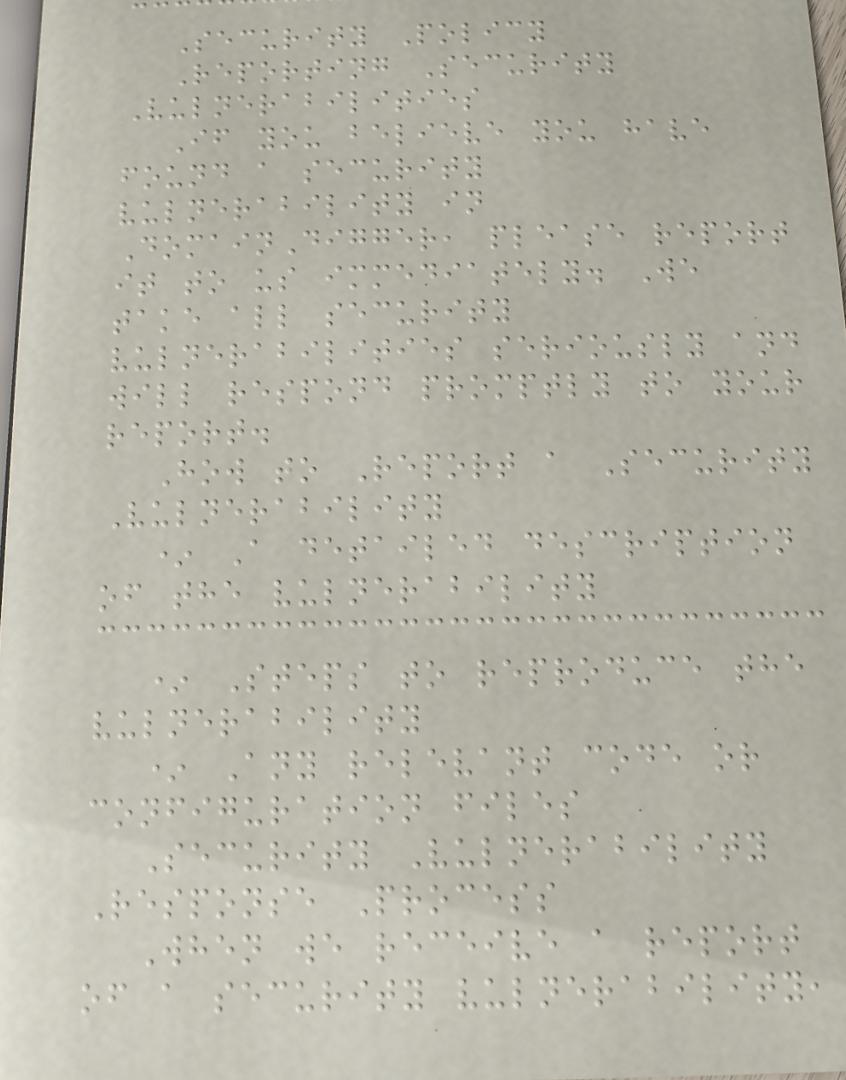Security Policy
Reporting Security
Vulnerabilities
If you believe you have
found a security
vulnerability in
DomainDigger, please report
it to us immediately. We
take all security
vulnerabilities seriously and
will respond promptly to your
report.
How to Report a Security
Vulnerability
* A detailed description
of the vulnerability
* Steps to reproduce the
vulnerability
* Any relevant code or
configuration files
Security Vulnerability
Response Process
When we receive a report
of a security vulnerability,
